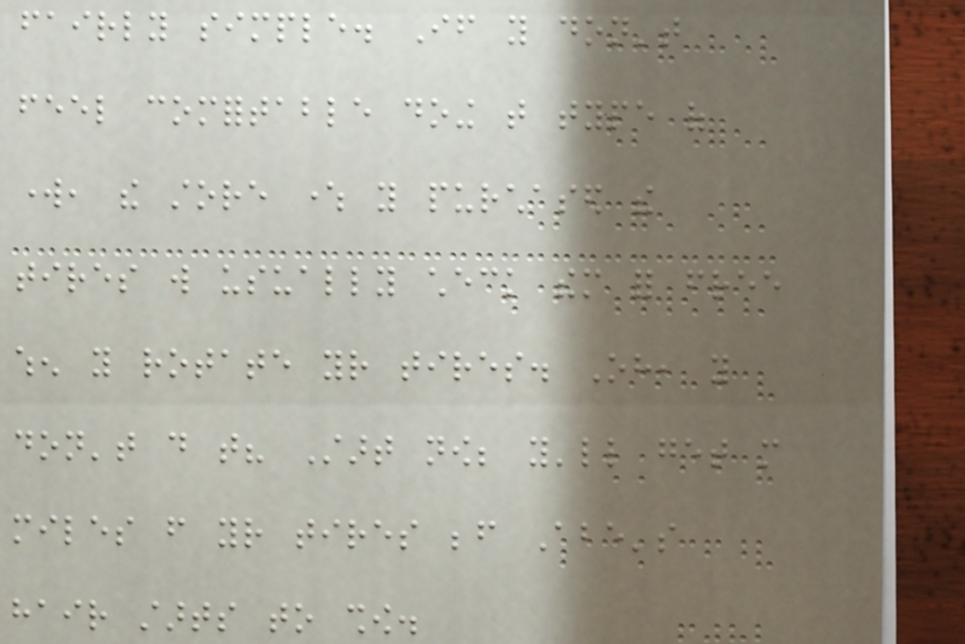fairly simple. If you don't
feel comfortable doing that type of
work, the store where you purchased the
tires will usually check them for free
when you rotate your tires. Oh, you
don't do that? Start now; you'll get more
miles from your tires before Abe's
hair starts to show.
